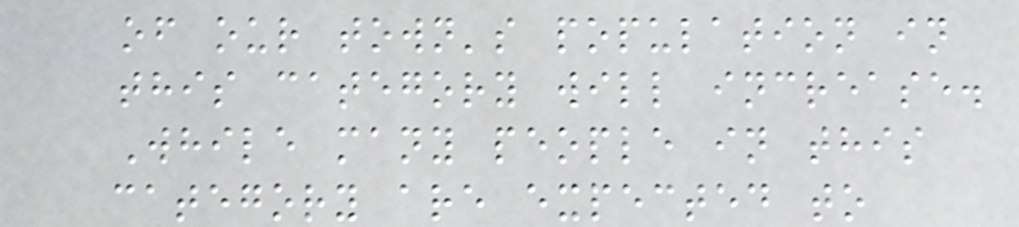of our town's population in
this category will increase.
While many people in this
category are expected to
